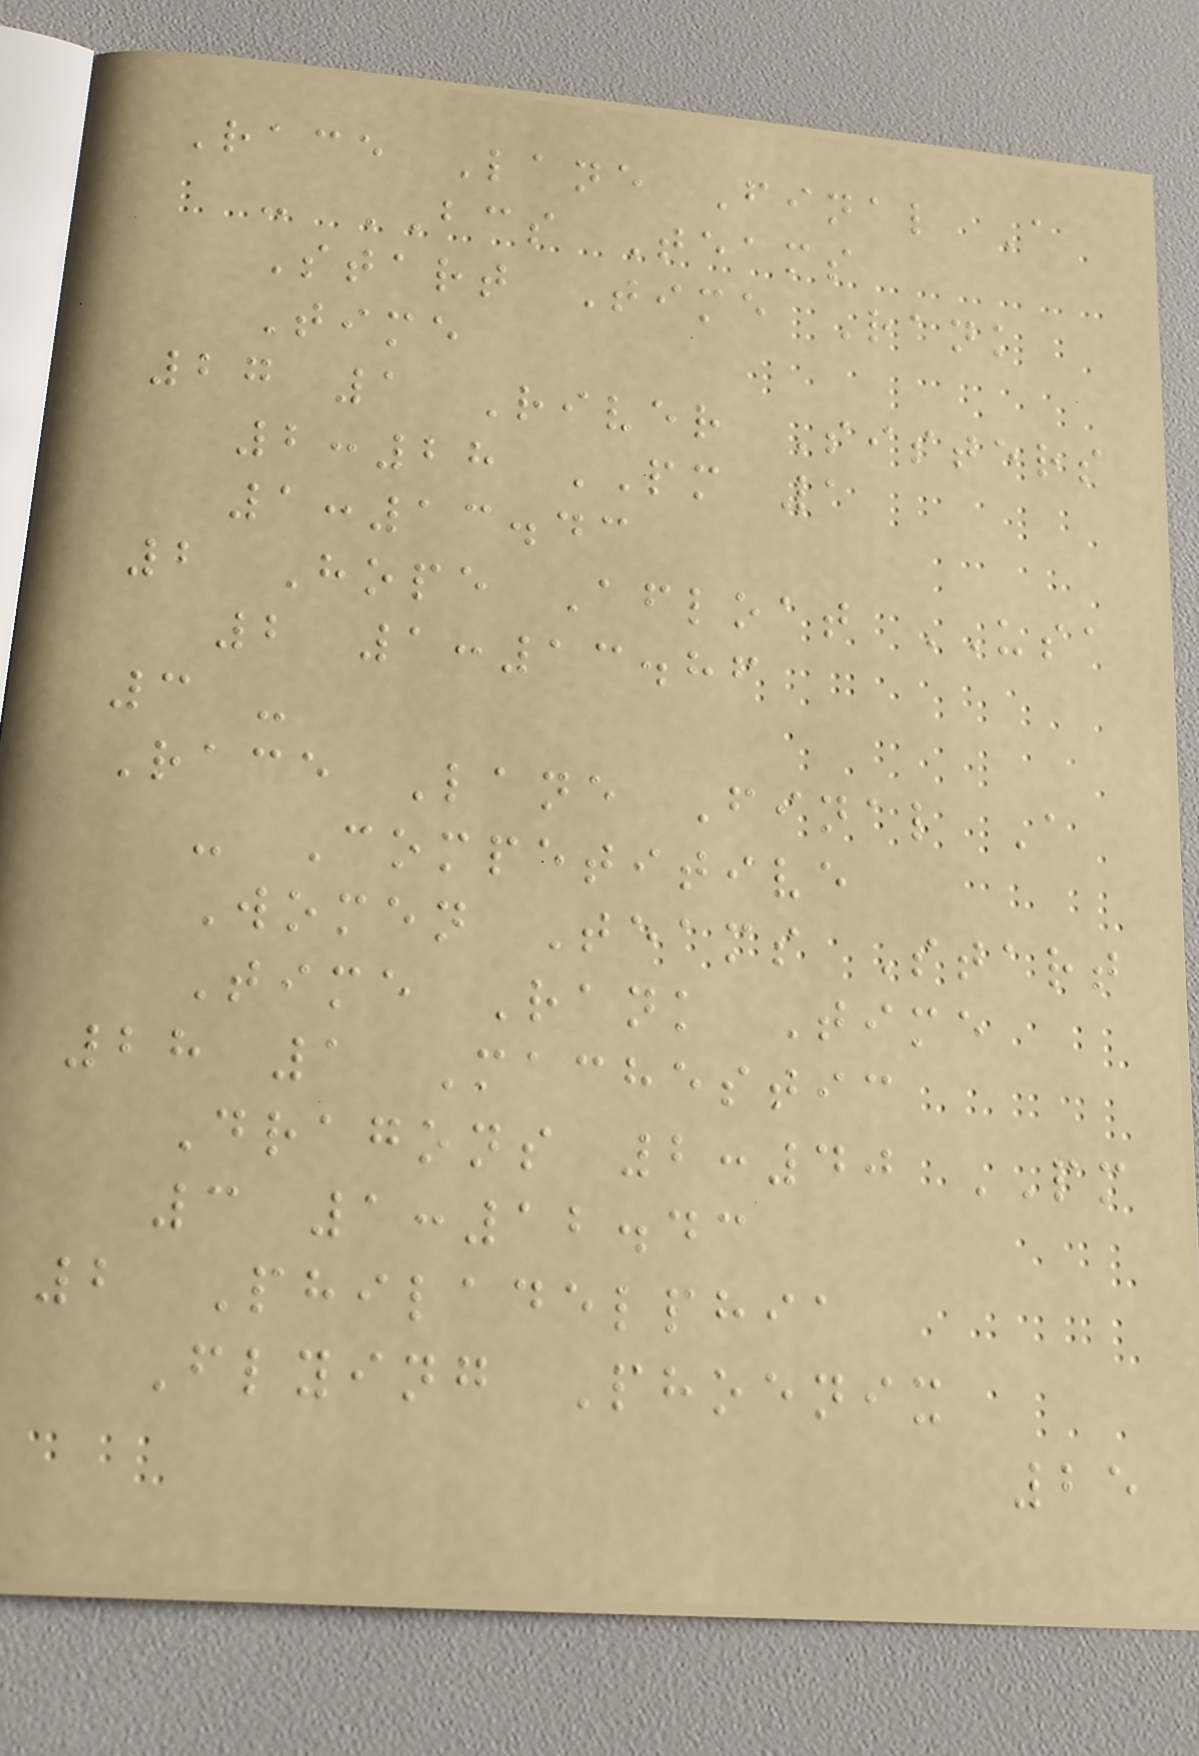Race Lane Final A
- BCS Teams
Start Time Rank
Time
27 1 River Sisters
2:28 PM 1
1:13.43
2 Hope Afloat USA
2 1:13.86
3 -
Race Lane Final A
- Competitive
Women Teams Start
Time Rank Time
28 1 Machestic
Dragons 2:40 PM
3 1:12.43
2 Philadelphia
Flying Phoenix
25
